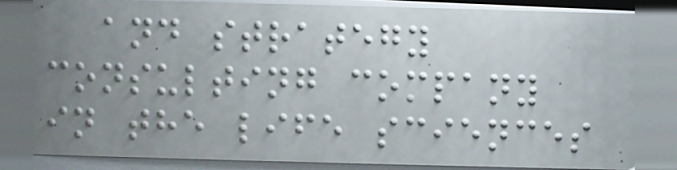and strategy
consulting company
in the life sciences
